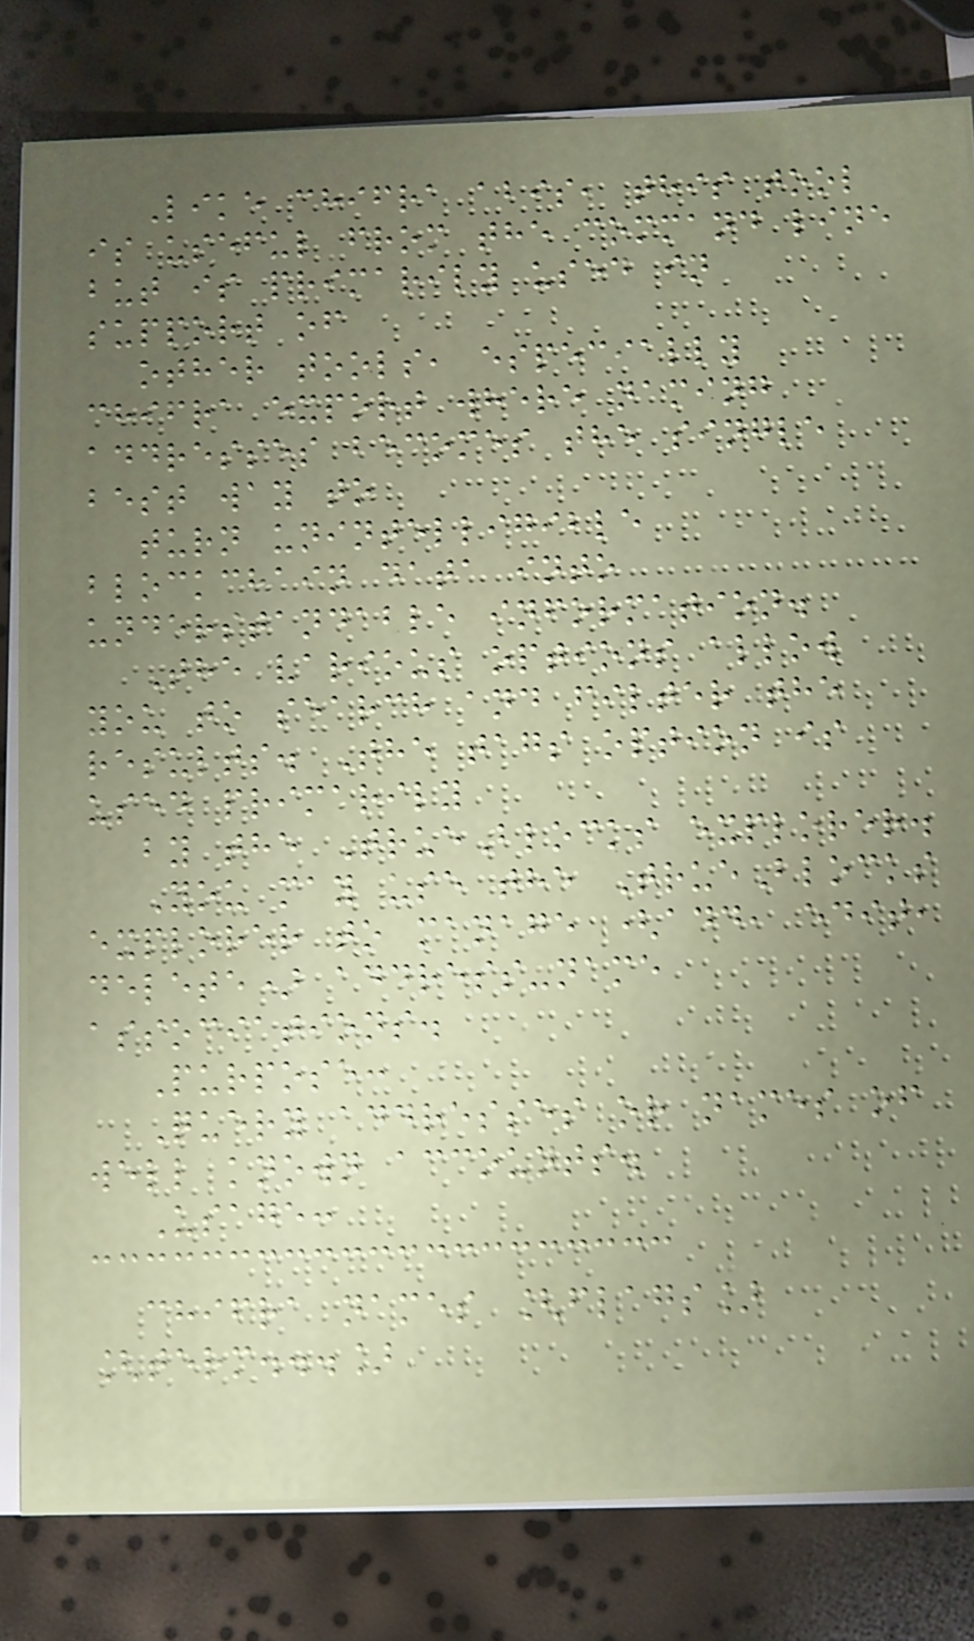Like chifra abis, this tool
is useful from the command line
but is primarily used in
support of
other tools, especially
chifra export where naming
addresses becomes the single
best way to
turn unintelligible
blockchain data into
understandable information.
The various options allow
you to search and filter the
results. The tags option is
used primarily
by the TrueBlocks explorer.
You may use the TrueBlocks
explorer to manage (add, edit,
delete) address-name
associations.
Purpose:
Query addresses or names of
well known accounts.
Usage:
chifra names [flags]
[term...]
